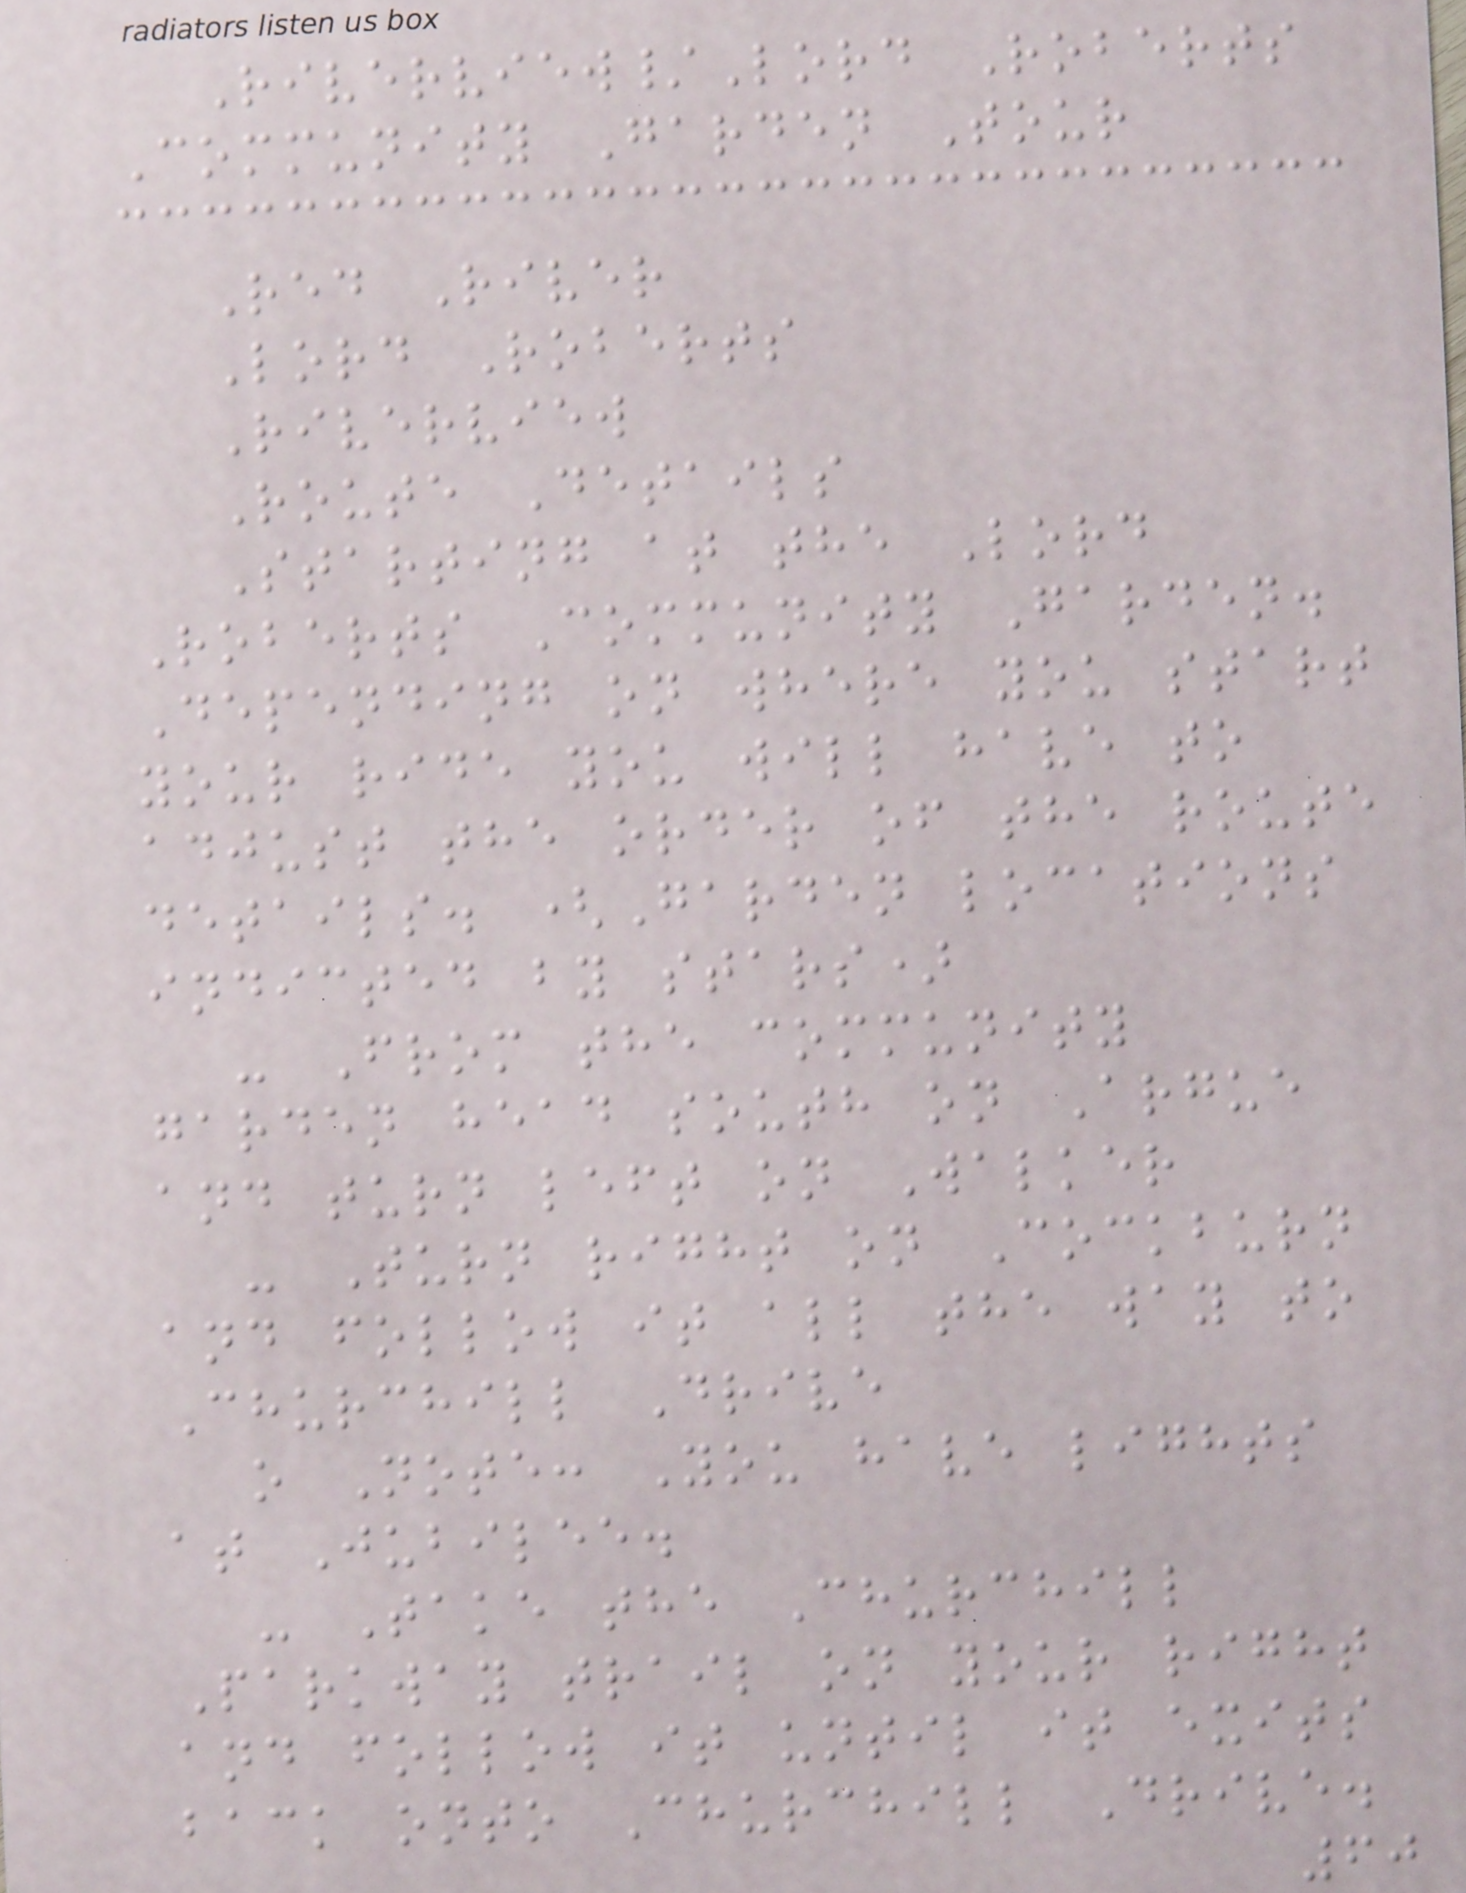Riverview/Lord Roberts
Community Garden Tour
Red River
Lord Roberts
Riverview
Route Details
Starting at the Lord
Roberts Community Garden.
Depending on where you start
your ride you will have to
adjust the order of the route
details. (Garden locations
indicted by stars)
- From the community
garden head south on Argue
and turn left on Walker
- Turn right on Cockburn
and follow it all the way to
Churchill Drive
o Note: You have lights
at Jubilee.
- Take the Churchill
Parkway trail on your right
and follow it until it exits
back onto Churchill Drive.
60
